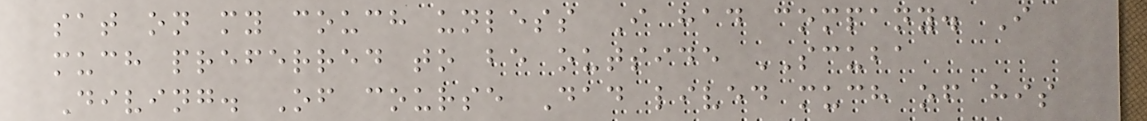sat on my couch unless I had company. I
much preferred to be outside SCUBA
Diving. Of course Dad lived much of his
